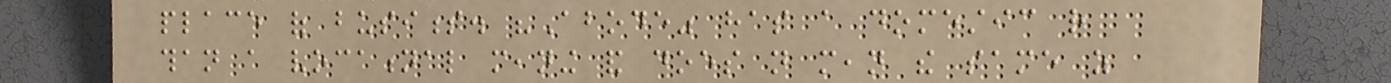place of business. "Abode" has a domestic rather
than a vocational meaning and does not mean the same as
